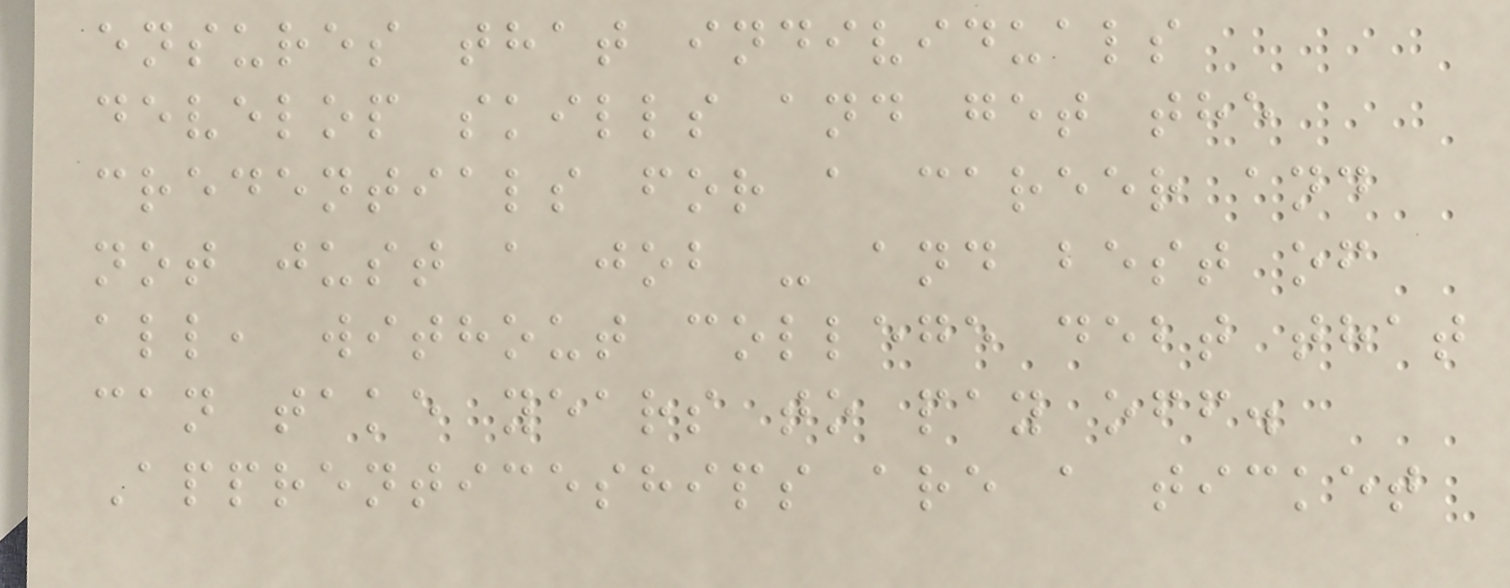ensures that individuals
develop skills and get the
credentials for a career and
not just a job - and best of
all, without college debt that
can take years to pay off.
Apprenticeships are a ticket
